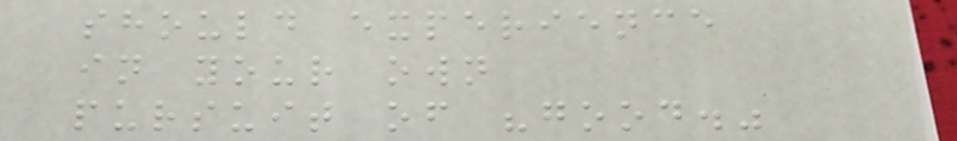should experience
in your own
pursuit of "good."
